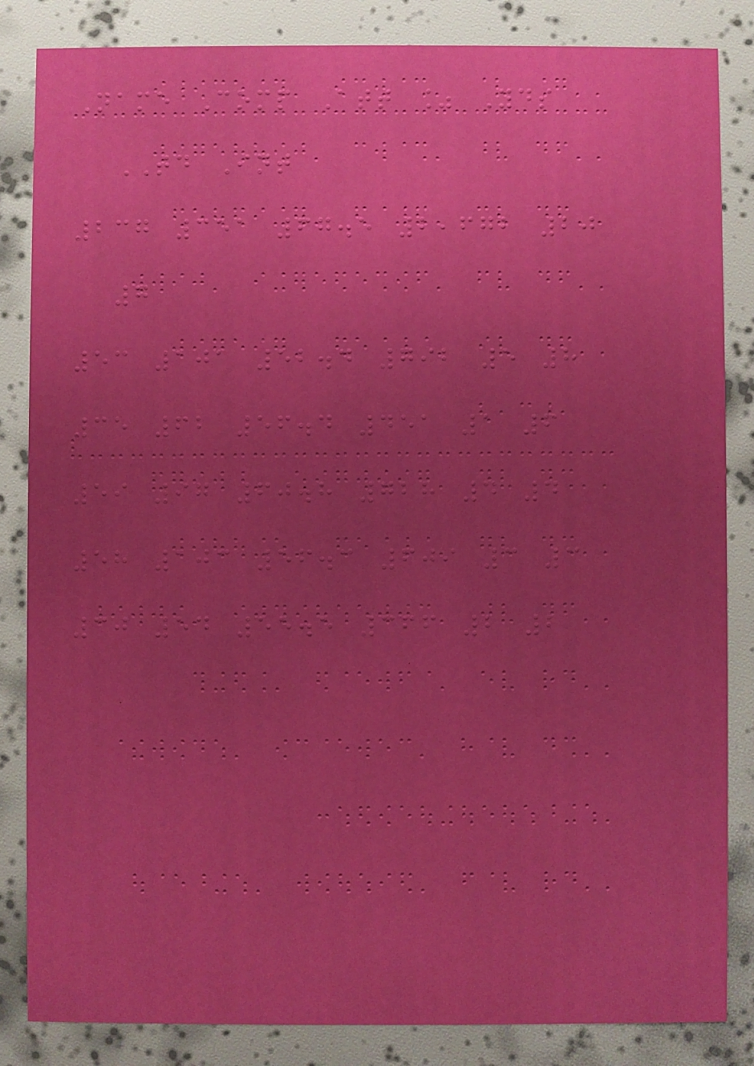Name Comp Att % Yds
TD Int
237 351 67.5 2,672 20
7
53 101 52.4 792 5 8
35 62 56.4 451 1 6
59 97 60.8 728 4 4
58 103 56.3 609 3 3
30 54 55.5 366 2 2
